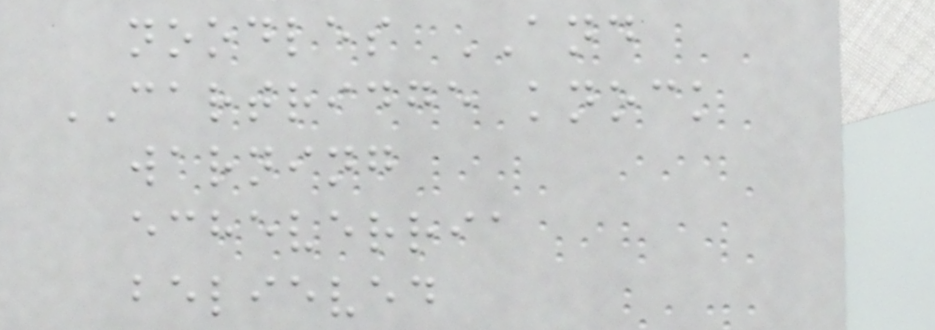noodles AND
CARTRIDGE knock
warning
echeverria
believed
